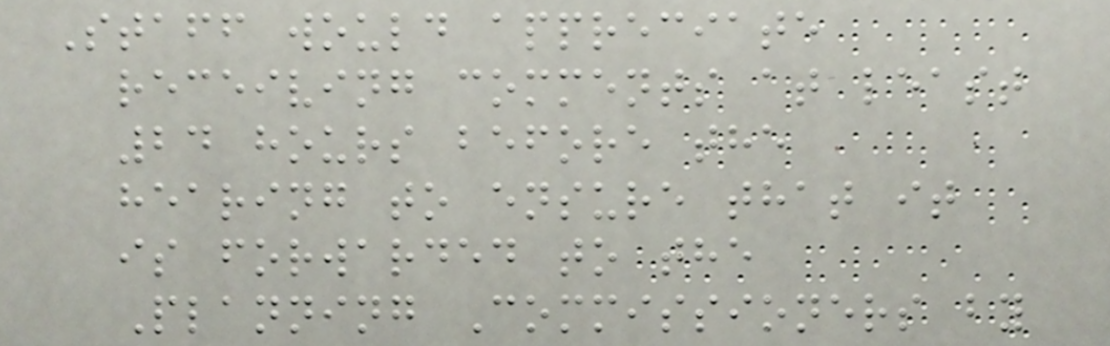Staff would appreciate
receiving comments at least
24 hours before the
hearing to ensure that it
is forwarded to the
Planning Commissioners by
